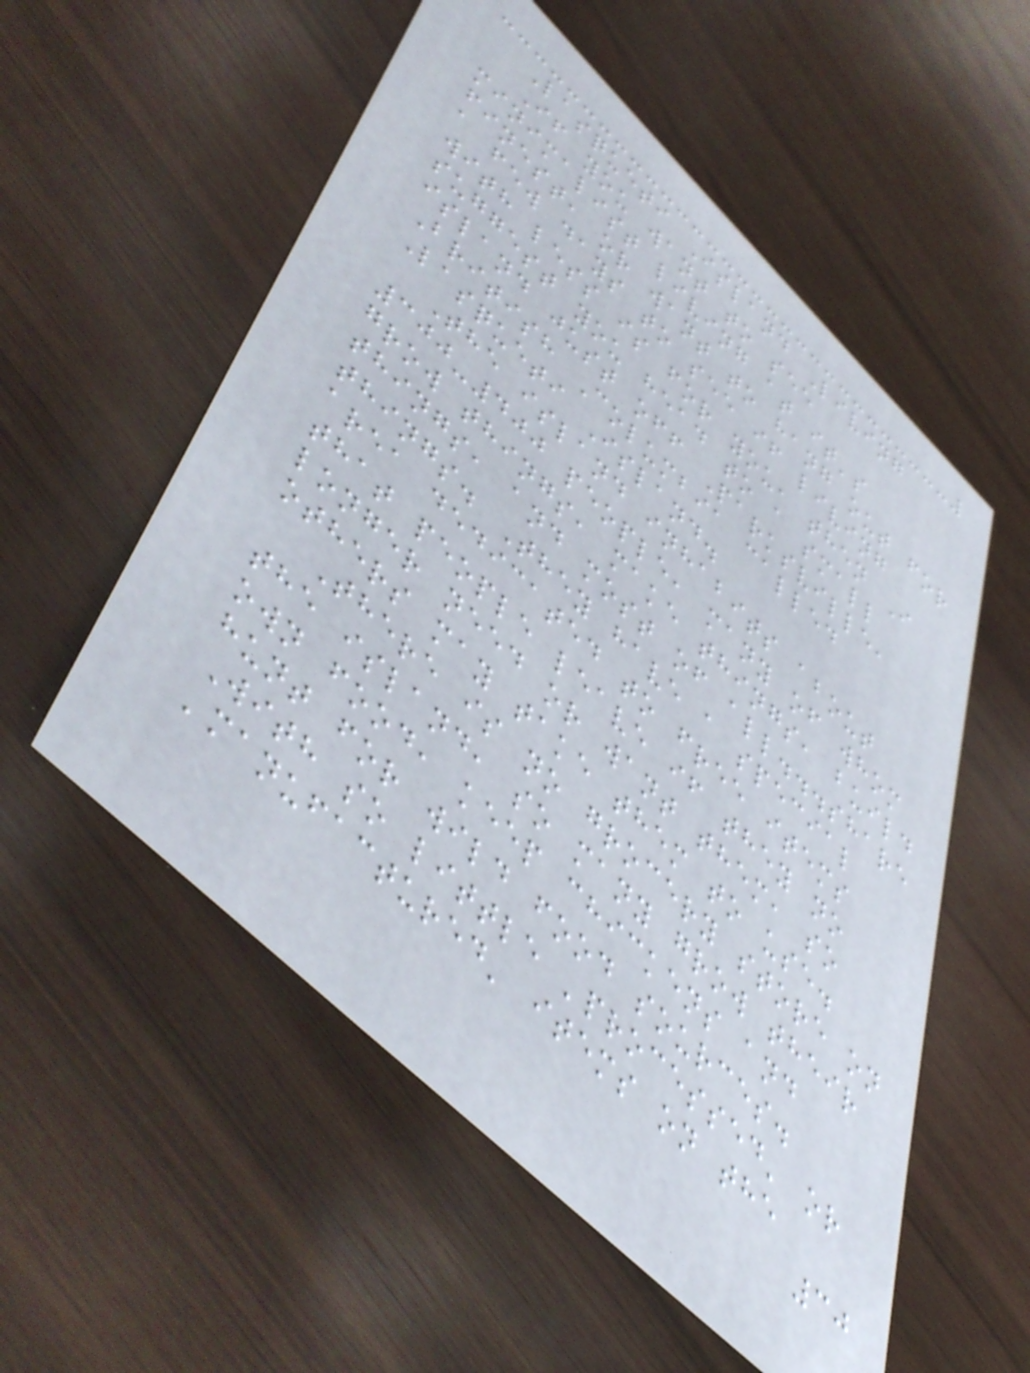Lasqueti Island Living
If you want to see
minimalist living at it's
finest, or want to hang out for
a few days to see if living
with less is for you, then I
suggest you head to a small
island just off Parksville,
British Columbia called
Lasqueti Island.
The island inhabits about
300-400 people, many of whom
grow things, make things, build
things, and most of all...share
things. They have a special
area dedicated to free items
that people leave if they no
longer need or want them, so
others may take them to use.
There is no grocery store on
the island, so many grow their
own food, keep chickens and
hunt for wild food sources.
With so little 'processed' or
'manufactured' items on the
30
